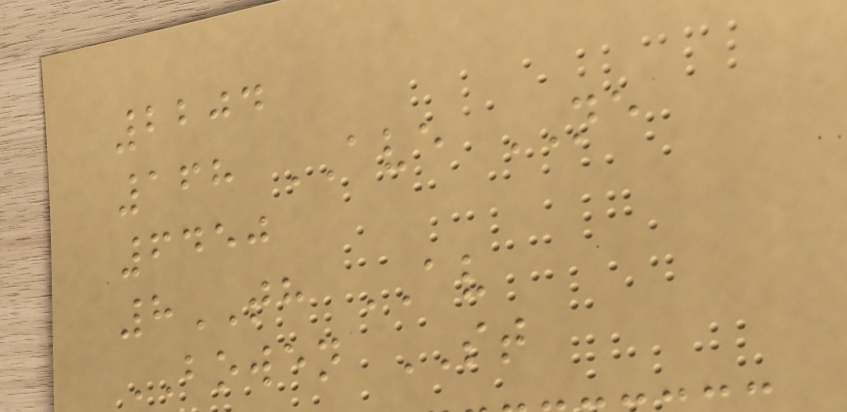2204
168 AVE NE
6450
8TH AV
BOWEN ST
